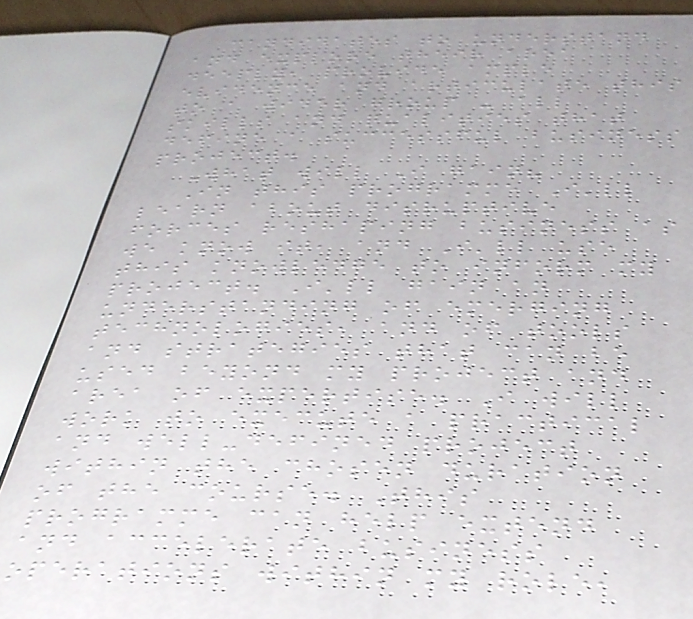candidates to understand
and explore their area
deeply, provide ample
evidence and articulate this
to a wider group - all
skills and qualities that
define a successful business
project.
What will I gain?
In this programme I'll
learn about disruptive
forces reshaping business as
we know it, and I'll use
this knowledge to inform my
project. I'll gain an
understanding of emerging
technologies, and of tools
and strategies that can be
used beyond my project and
area of expertise. I will
work to execute a practical
and well-defined project
within the chosen duration
of the course. This
programme can help extend
and accelerate business
operations within my role,
